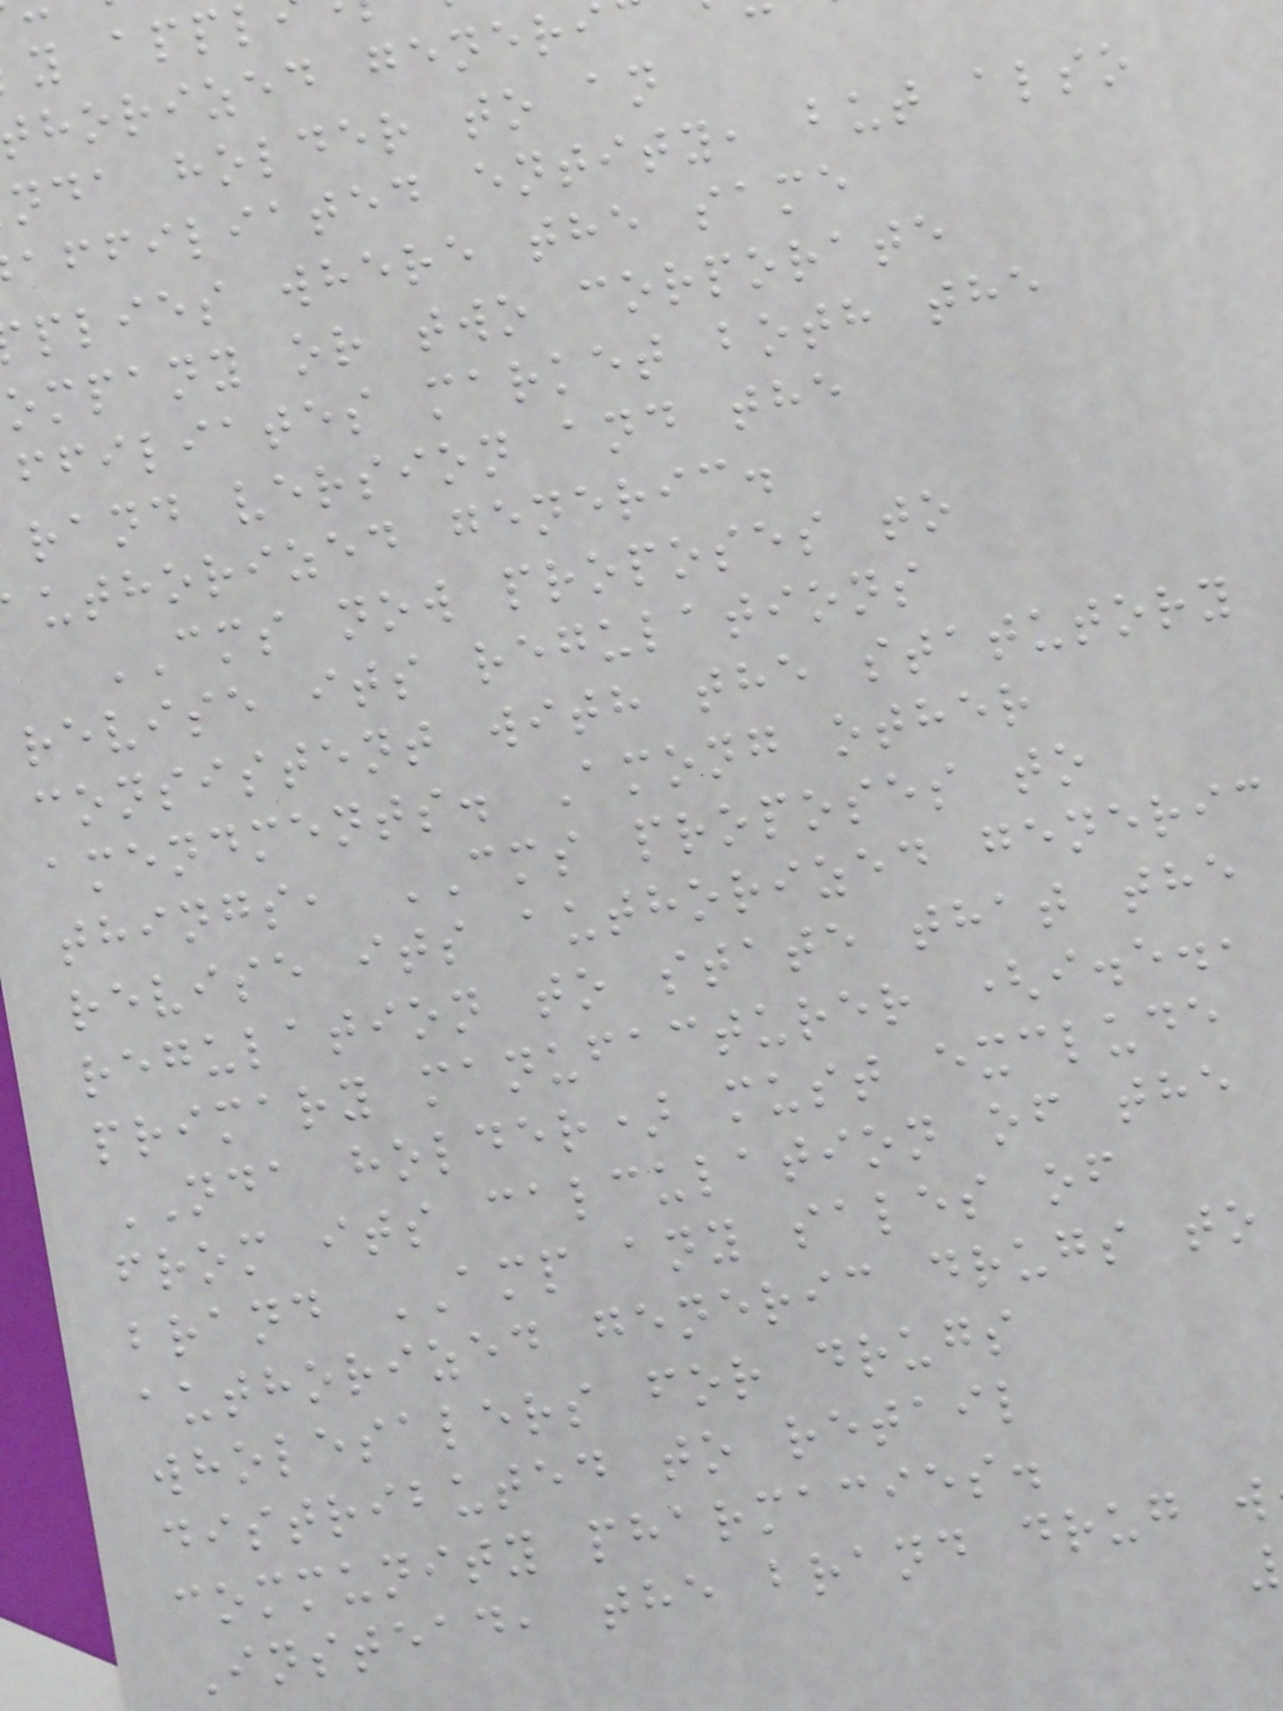horized generi
nda holder to an
affiliated entity, but also
plies where the same
ompany or two corporate
ffiliates market both the
rand version and the
uthorized generic.
CMS now proposes to
revise its regulations
consistent with the statutory
amendments. Among other
things, CMS proposes to
revise its authorized generic
regulation to state that the
primary manufacturer (i.e.,
NDA holder) must exclude
from its calculation of the
brand AMP any sales of
authorized generic drugs to
wholesalers for drugs
distributed to retail
community pharmacies.
Instead, the brand drug w
